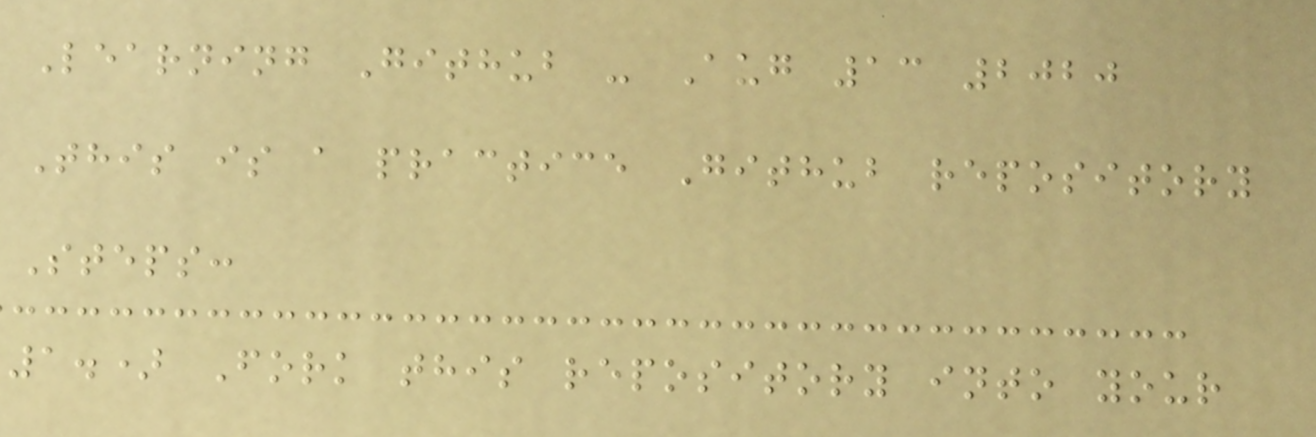Learning Github - Aug 13 2020
This is a practice Github repository
Steps:
1.) Fork this repository into your
